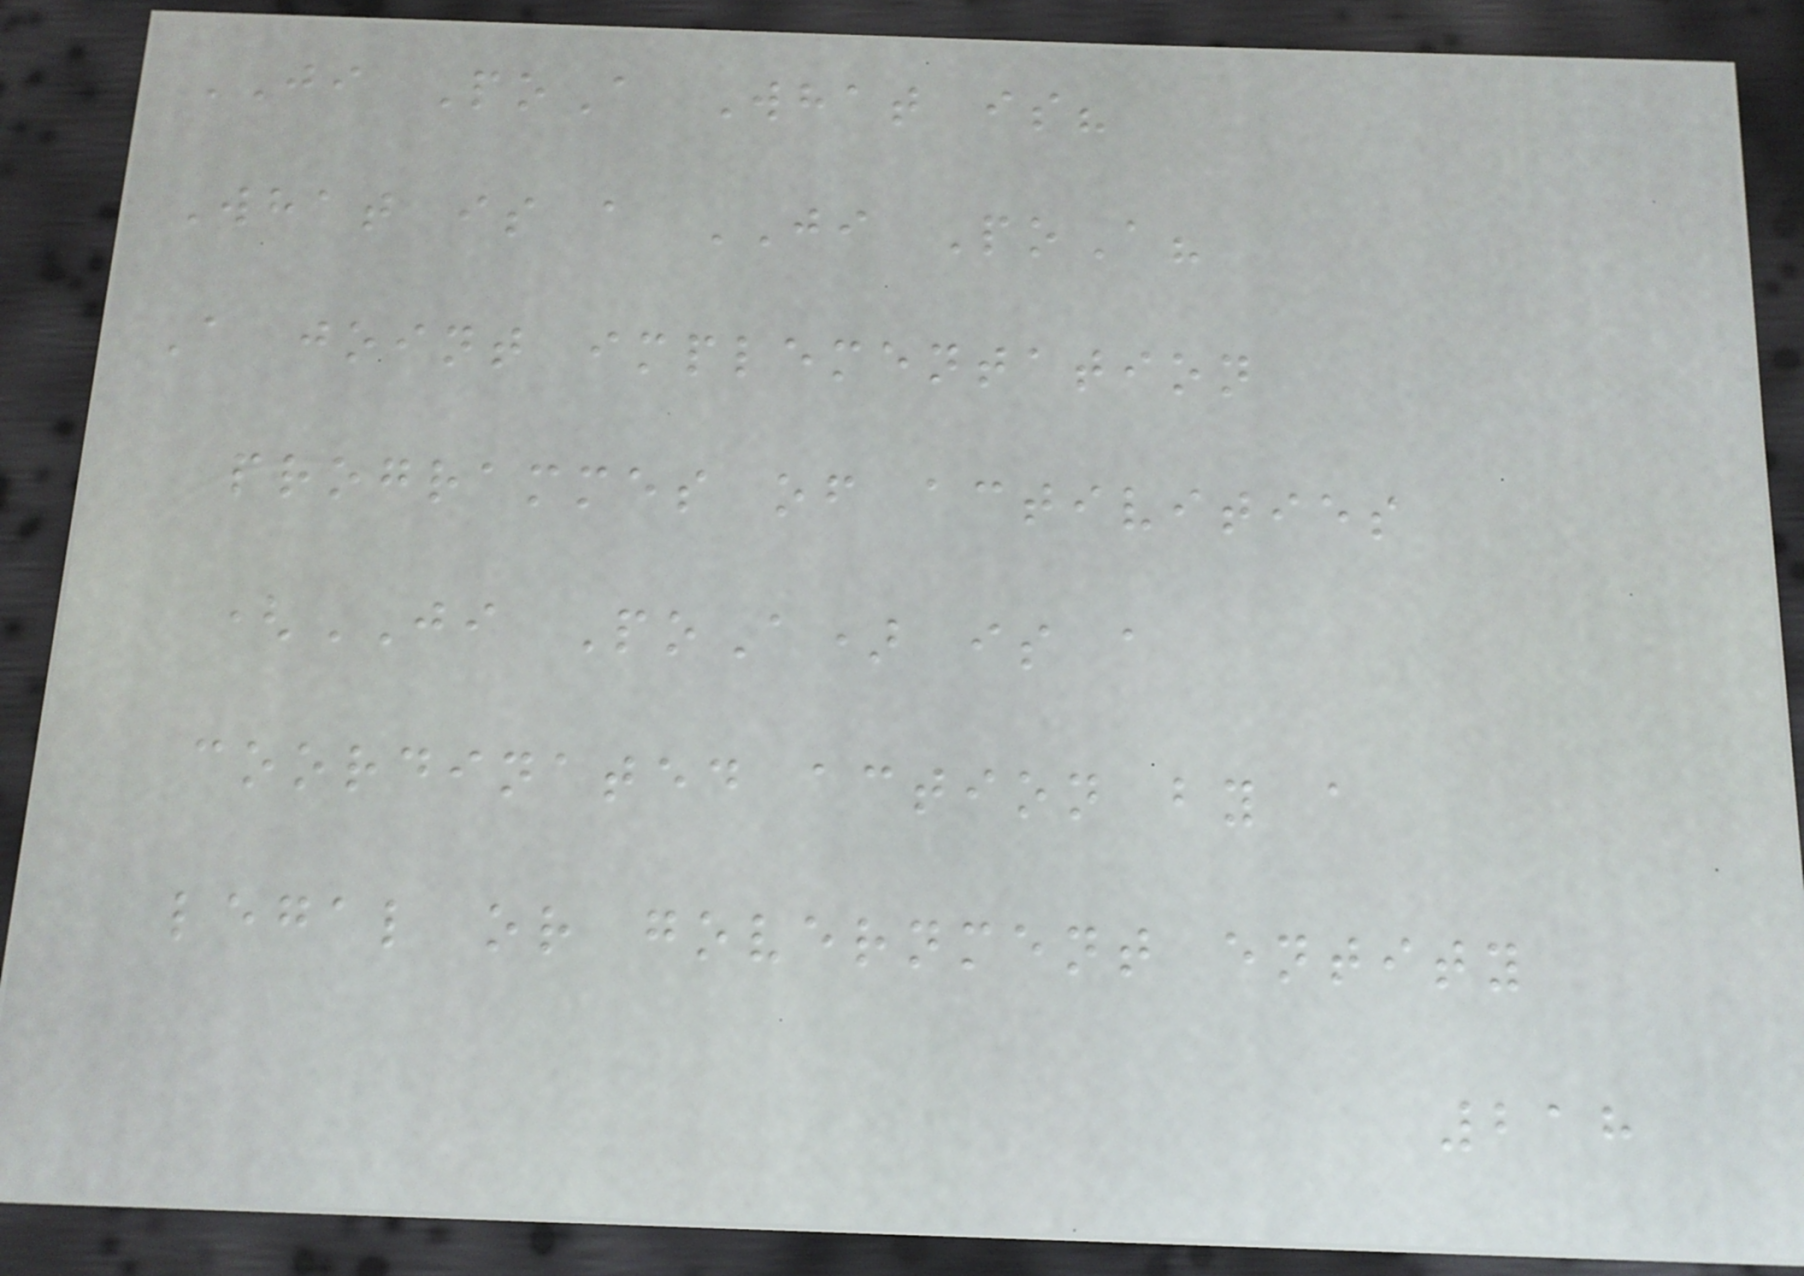JI PoA What is?
What is a JI PoA?
A joint implementation
programmes of activities
(JI PoA) is a
coordinated action by a
legal or government entity
218
